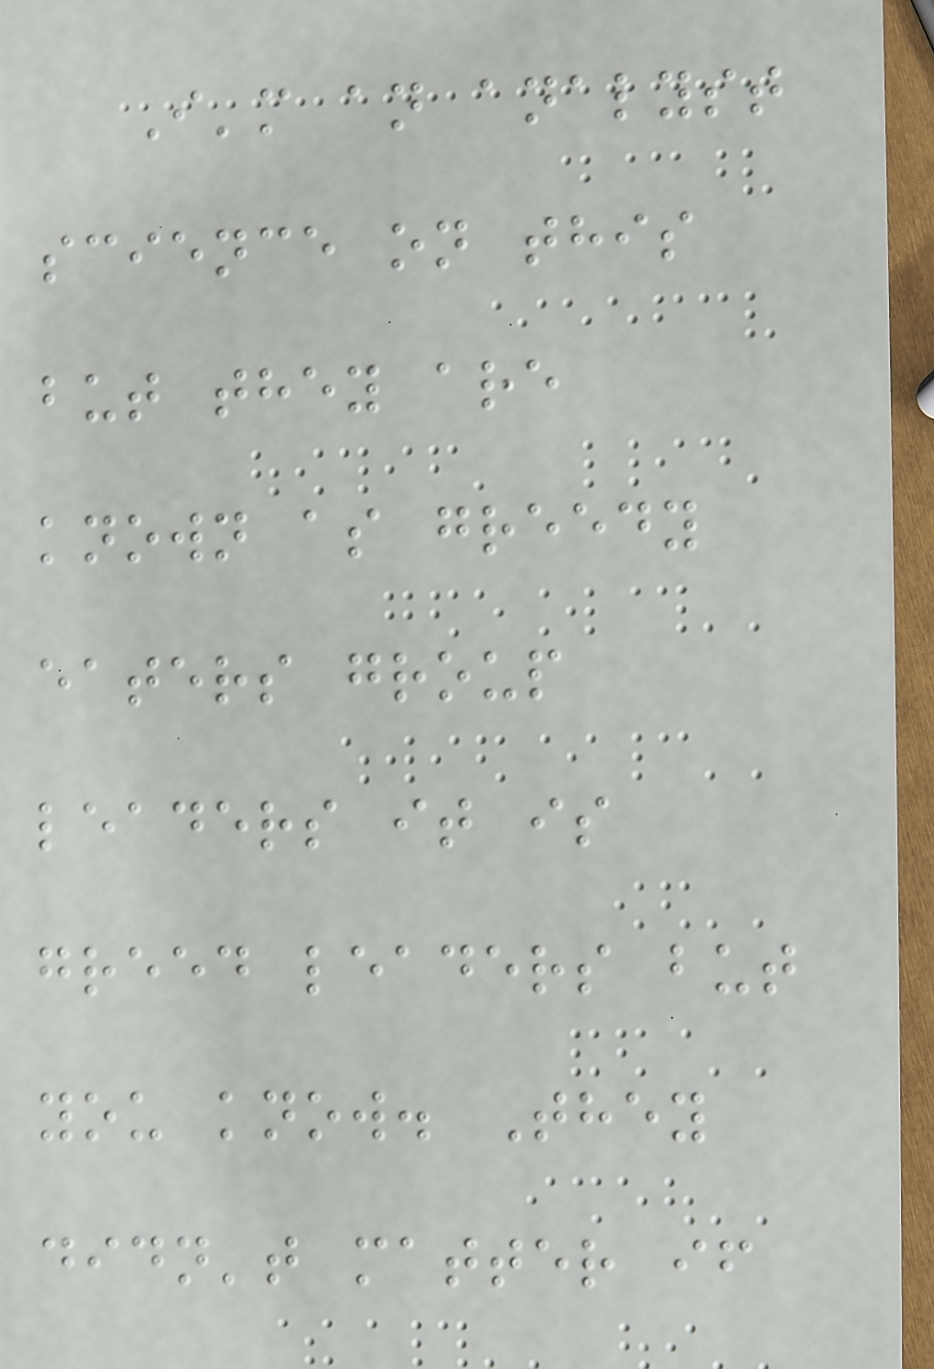I'm an analyst
science on this
but they are
known as greedy
eaters group
leaders it is
greed leaders but
you know. They
didn't matter if
